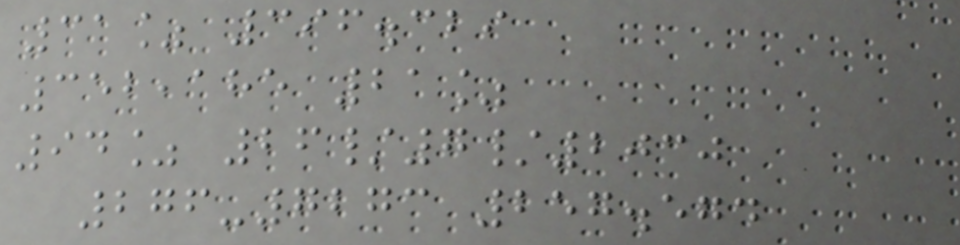31% 396.329
352,185 21%
94% 26/7/2030
276-7273 257.574
